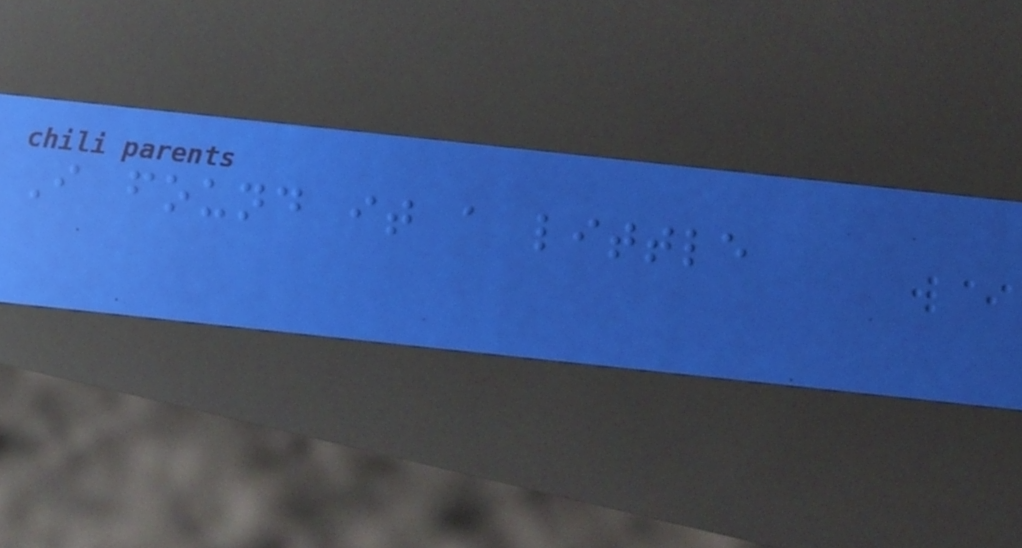I found it a little
